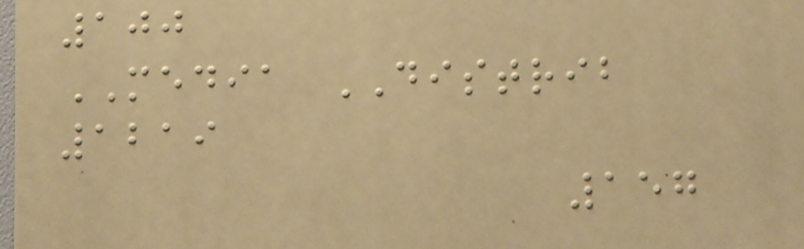100
MEDIA DISTRIB
1219
157
